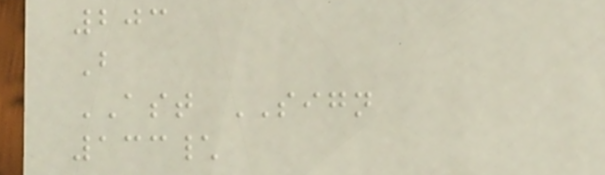203
B
AST SIGN
133\
